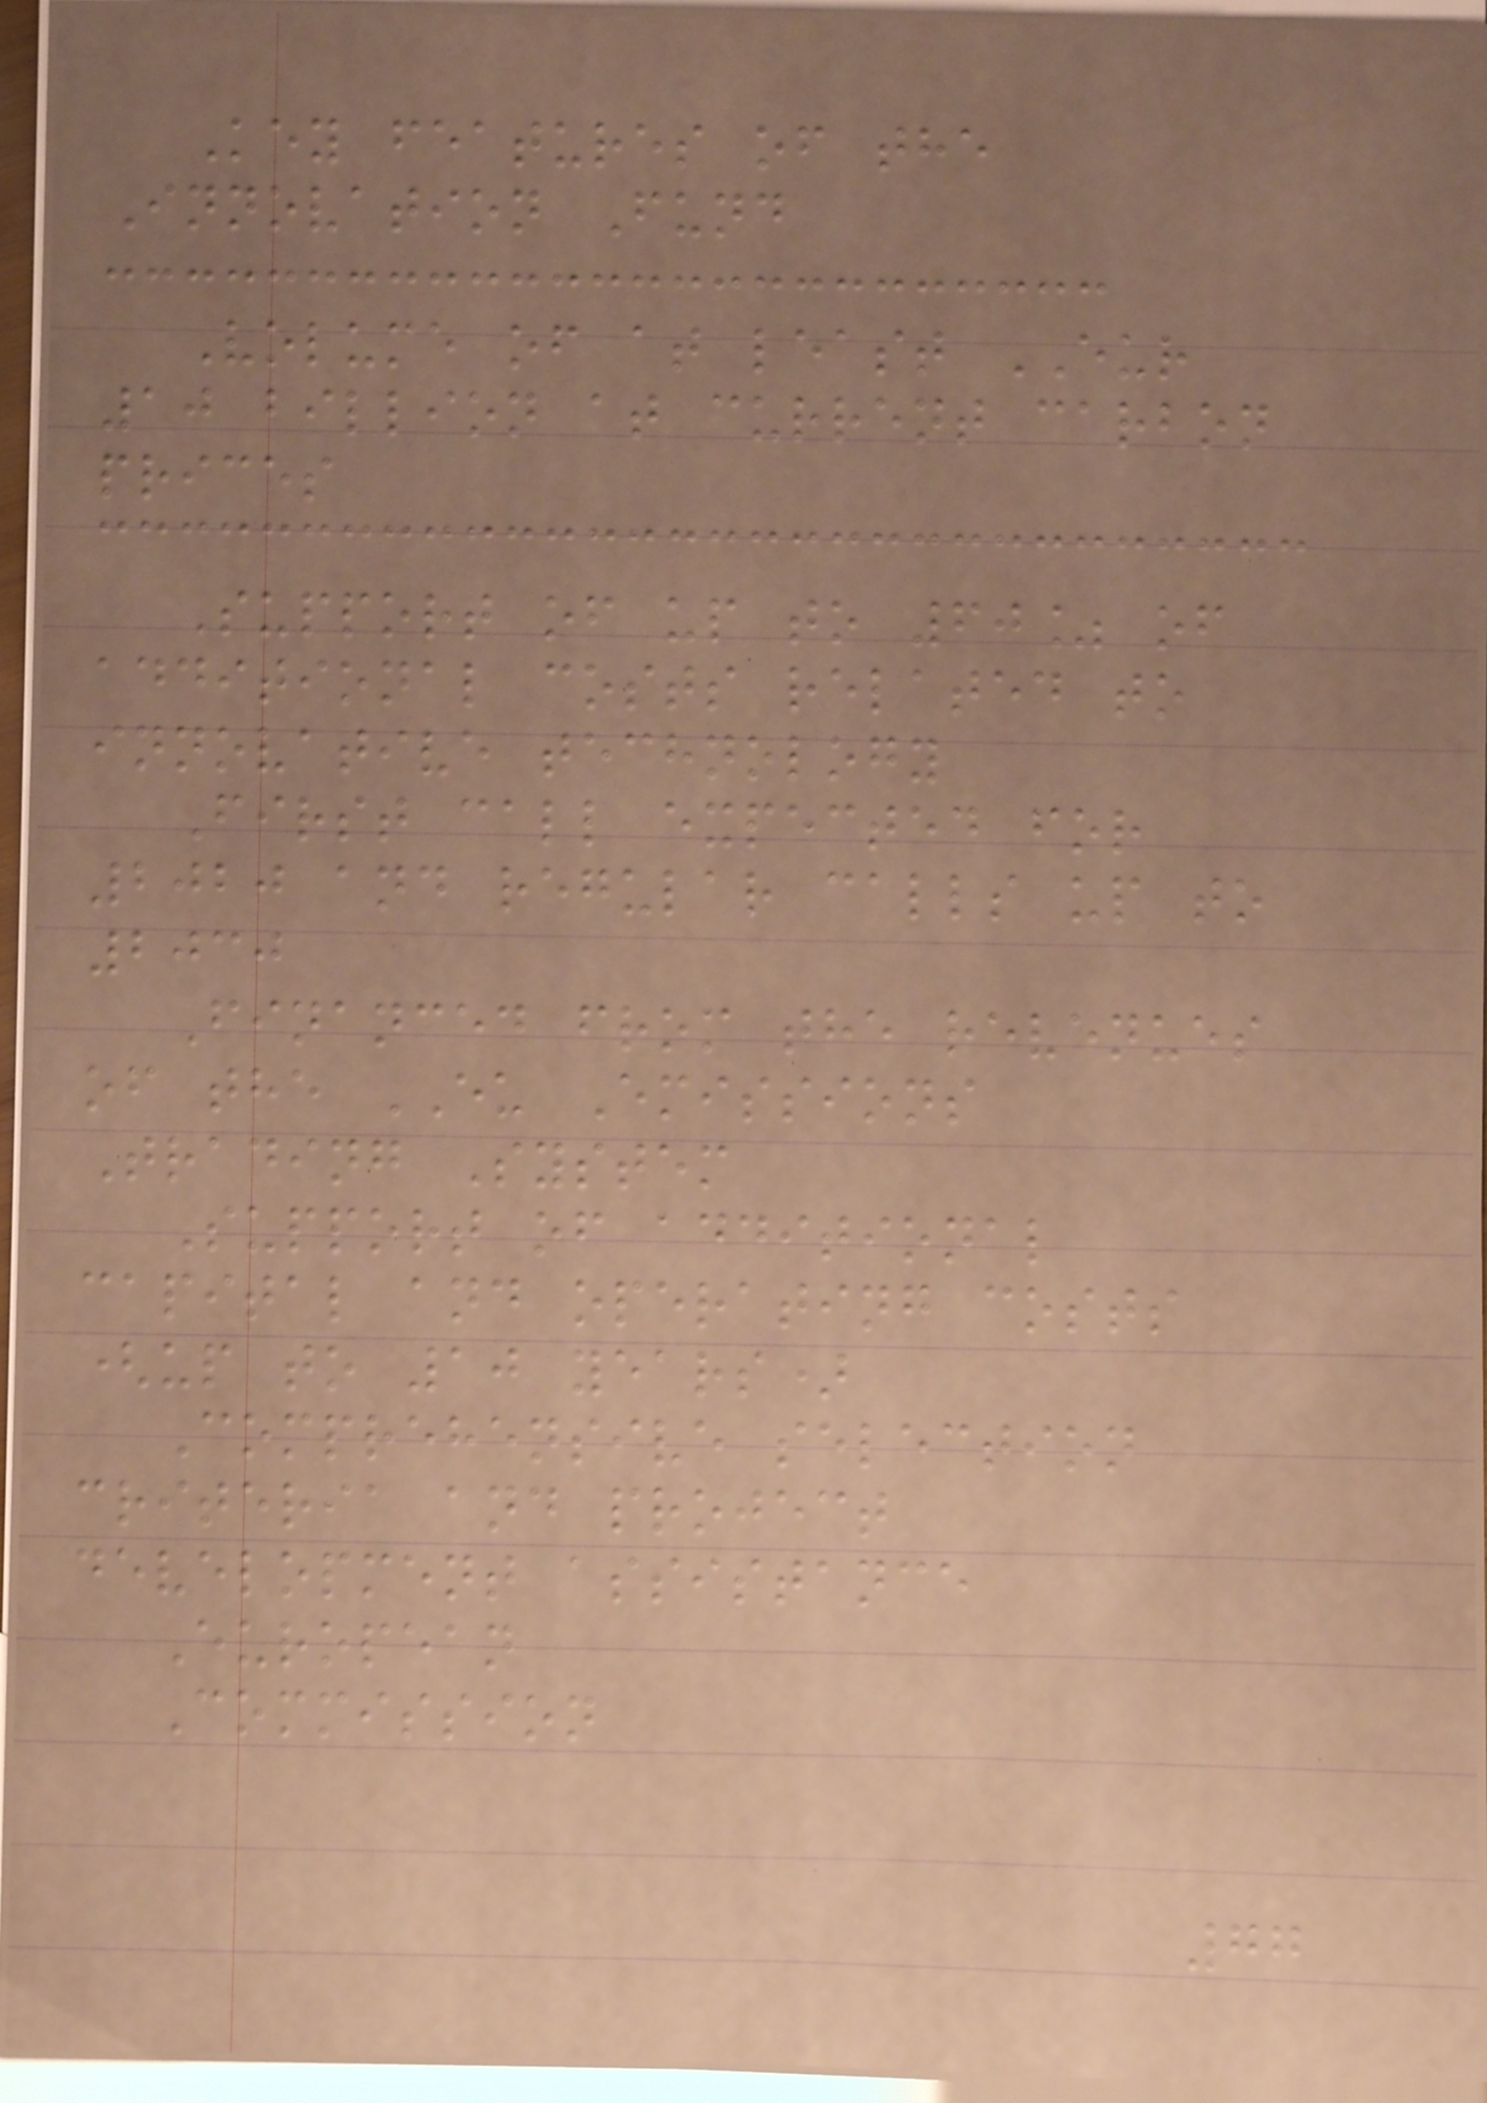Key features of the
Innovation Fund
Volume of at least EUR
10 billion at current carbon
prices
Support of up to 60% of
additional costs related to
innovative technology
First call expected for
2020 and regular calls up to
2030
Financed from the revenues
of the EU Emissions
Trading System
Support of additional
capital and operating costs
(up to 10 years)
Comprehensive selection
criteria and project
development assistance
European
Commission
77
